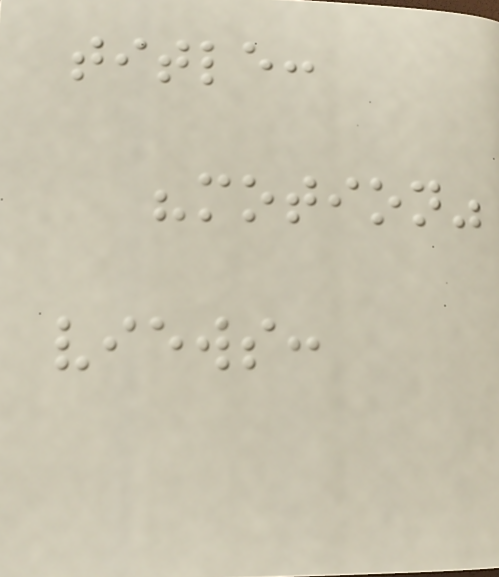title:
"motion"
views:
